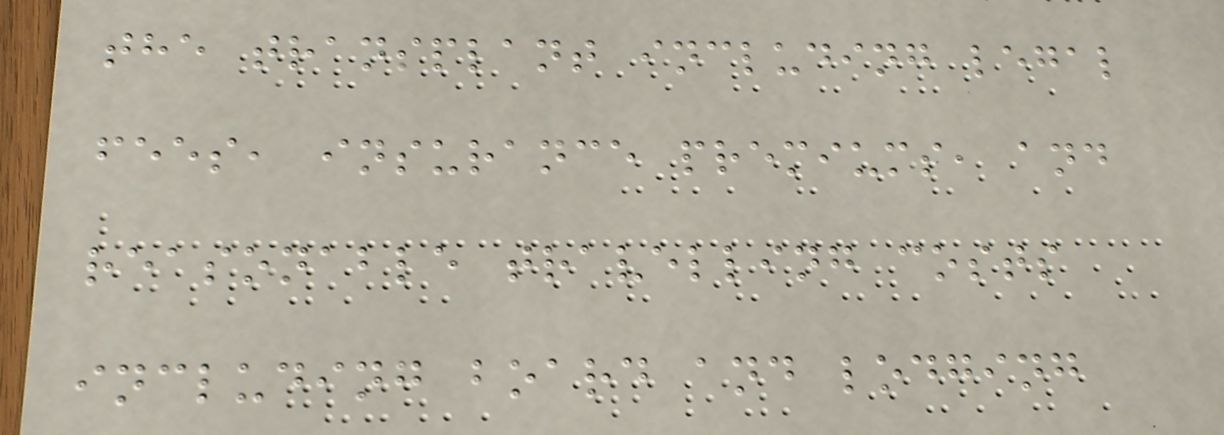the transplant including legal
fees, insurance premiums, and
reasonable travelling costs
including board and lodging
